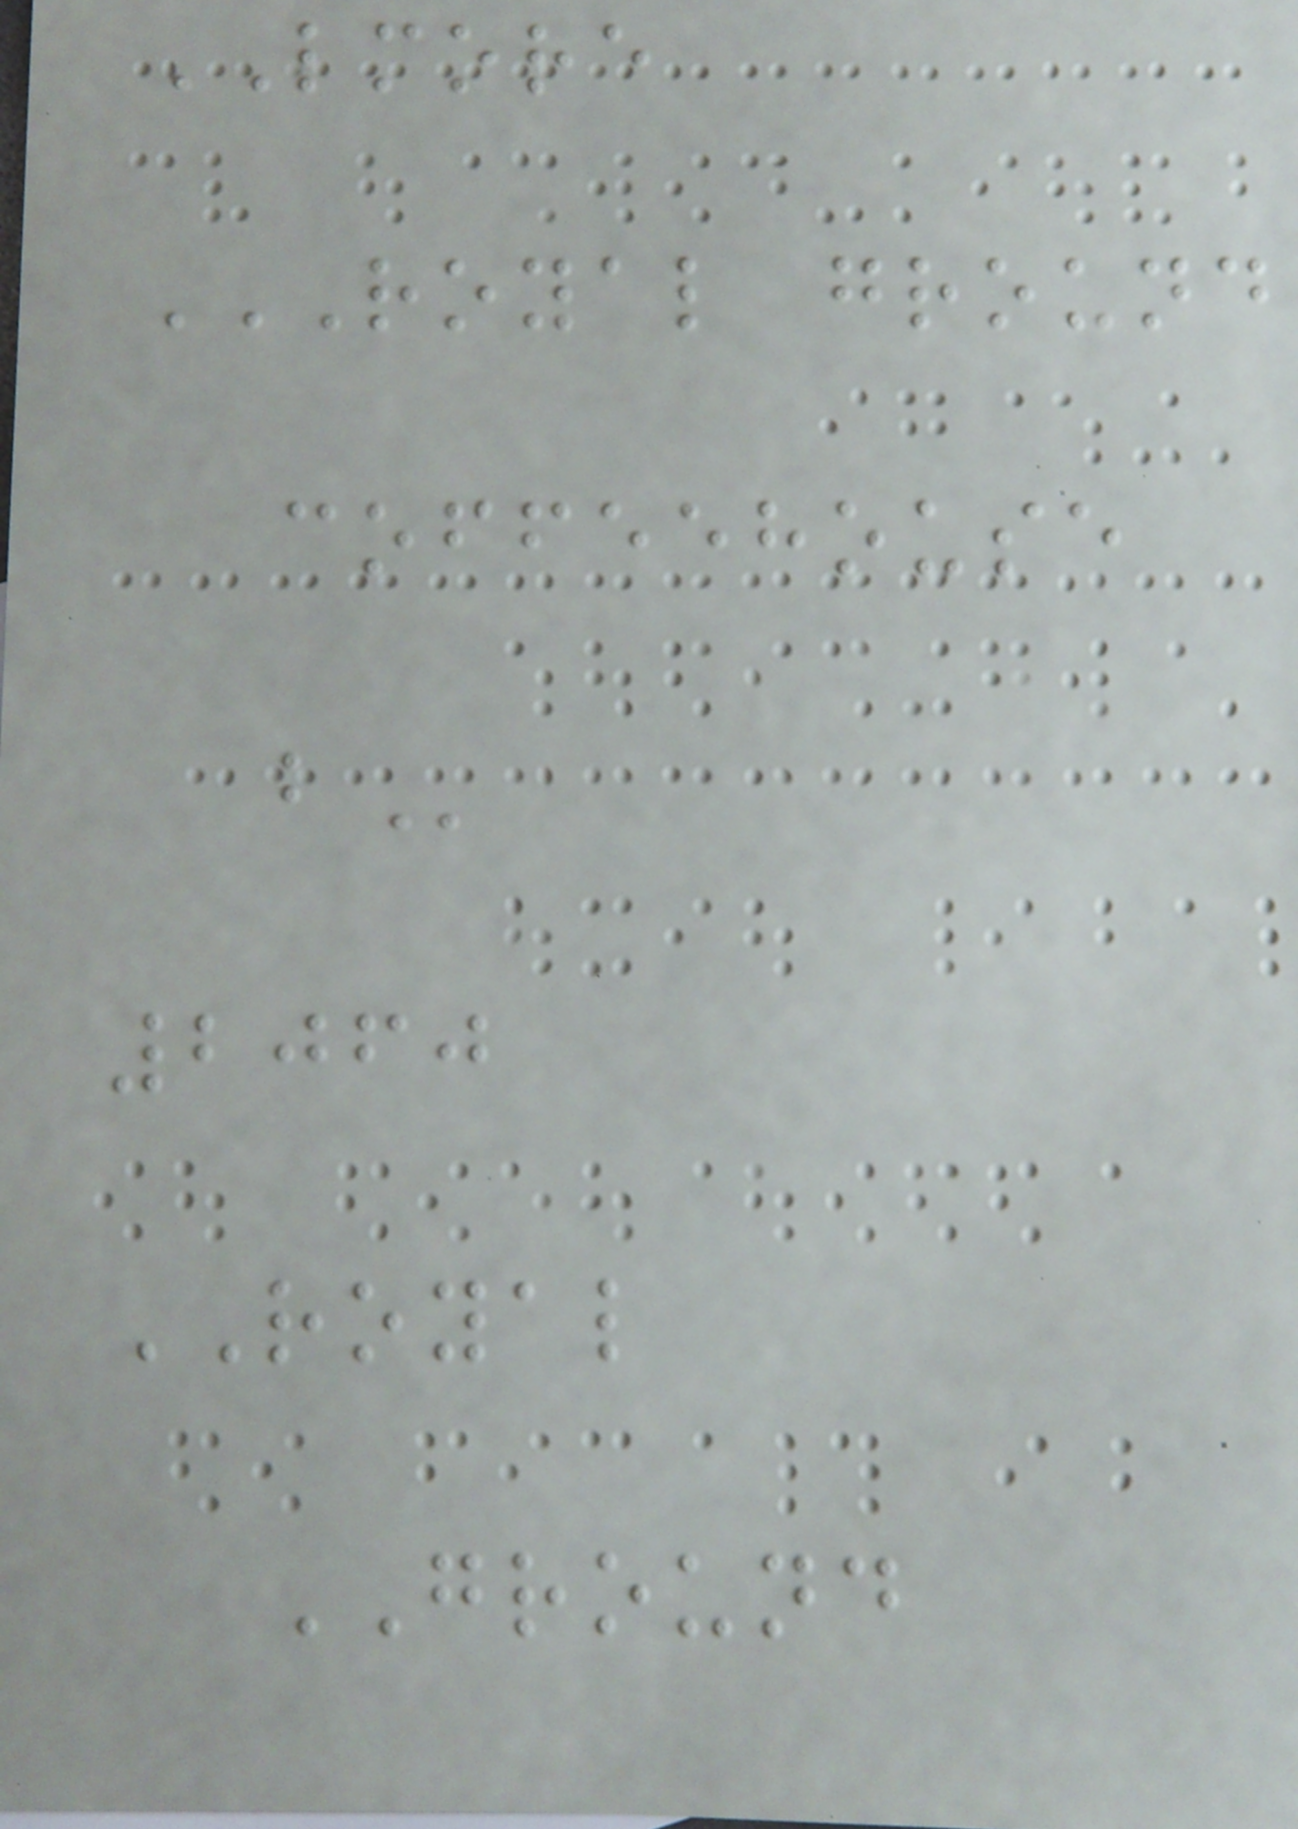LMORE
ROYAL GROUND
COFFEEHOUSE
B
2060
ROYAL
GROUND
